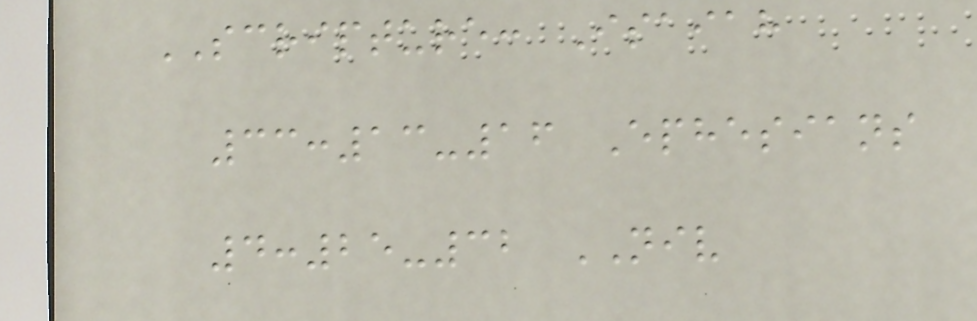SCRIPTURE: Isaiah
33:13-16 Ephesians
4:25-32 NIV
